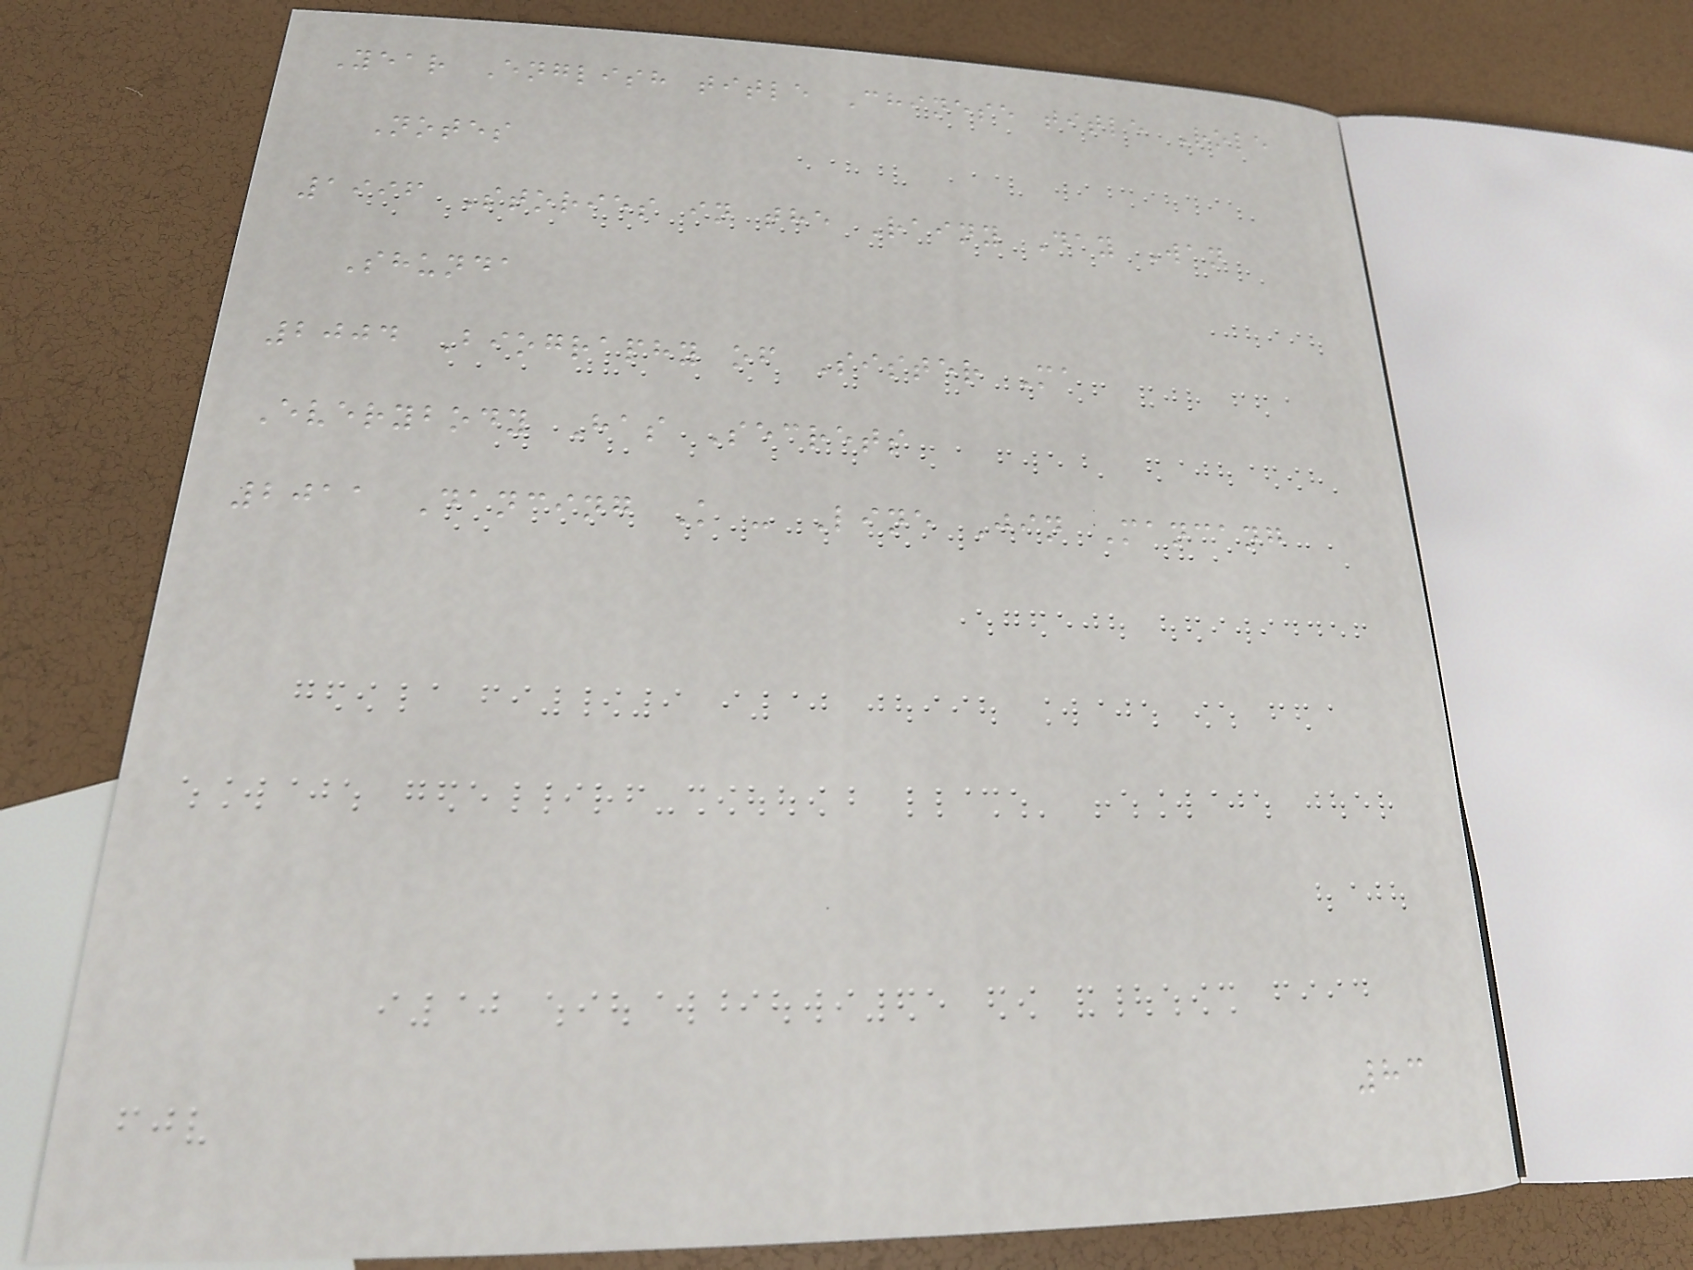Year English title Chinese title Role
Notes
1996 Stories in the Rainy Day Wan
Shunda
2004 Biography of Sister Ma
Everybody Has Secrets
2011 Dancing K - Line Jin Mancang
83
